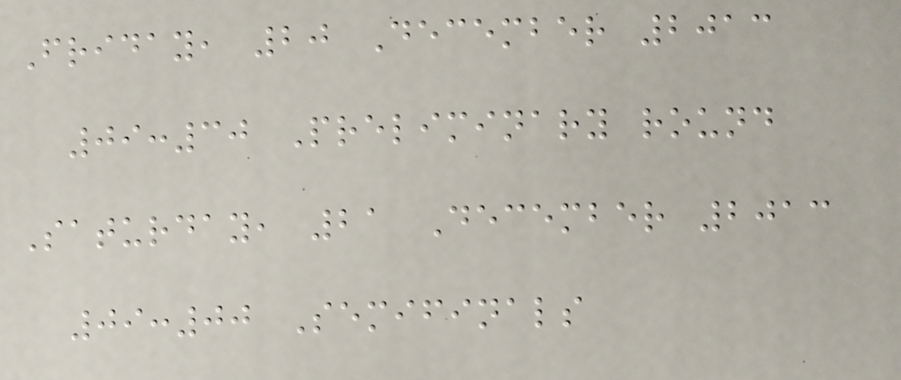Friday, 20 December 2013
09:30 Preliminary round
Saturday, 21 December 2013
09:00 Semifinals
